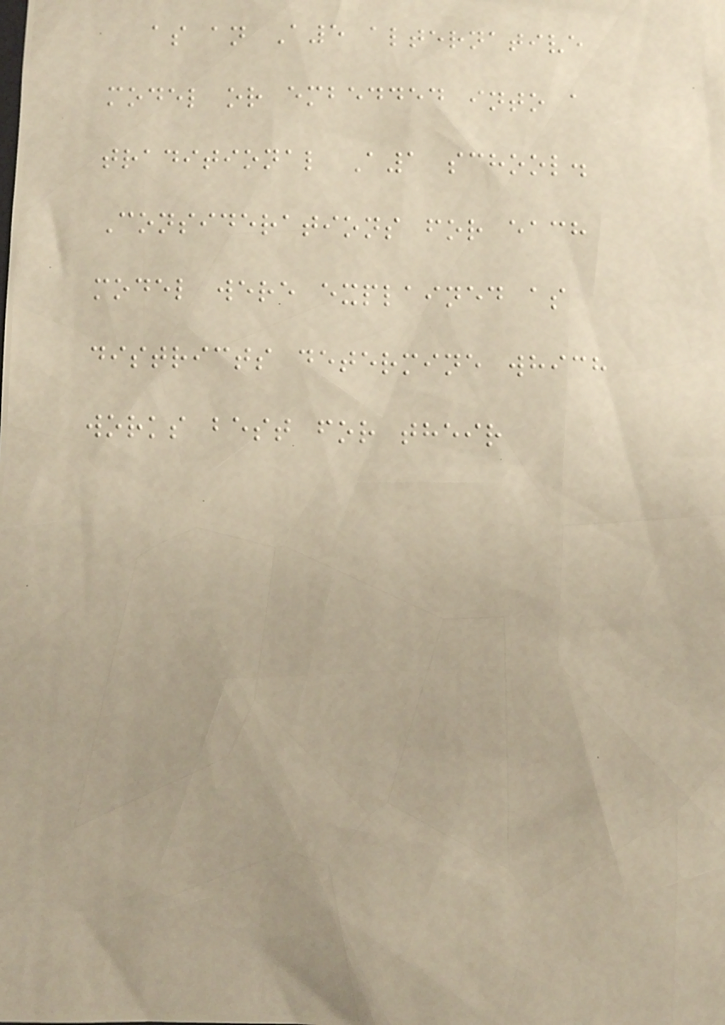as an A5 alternative
model or embedded into a
traditional A1 school.
Considerations for each
model were explained as
districts determine which
works best for their
